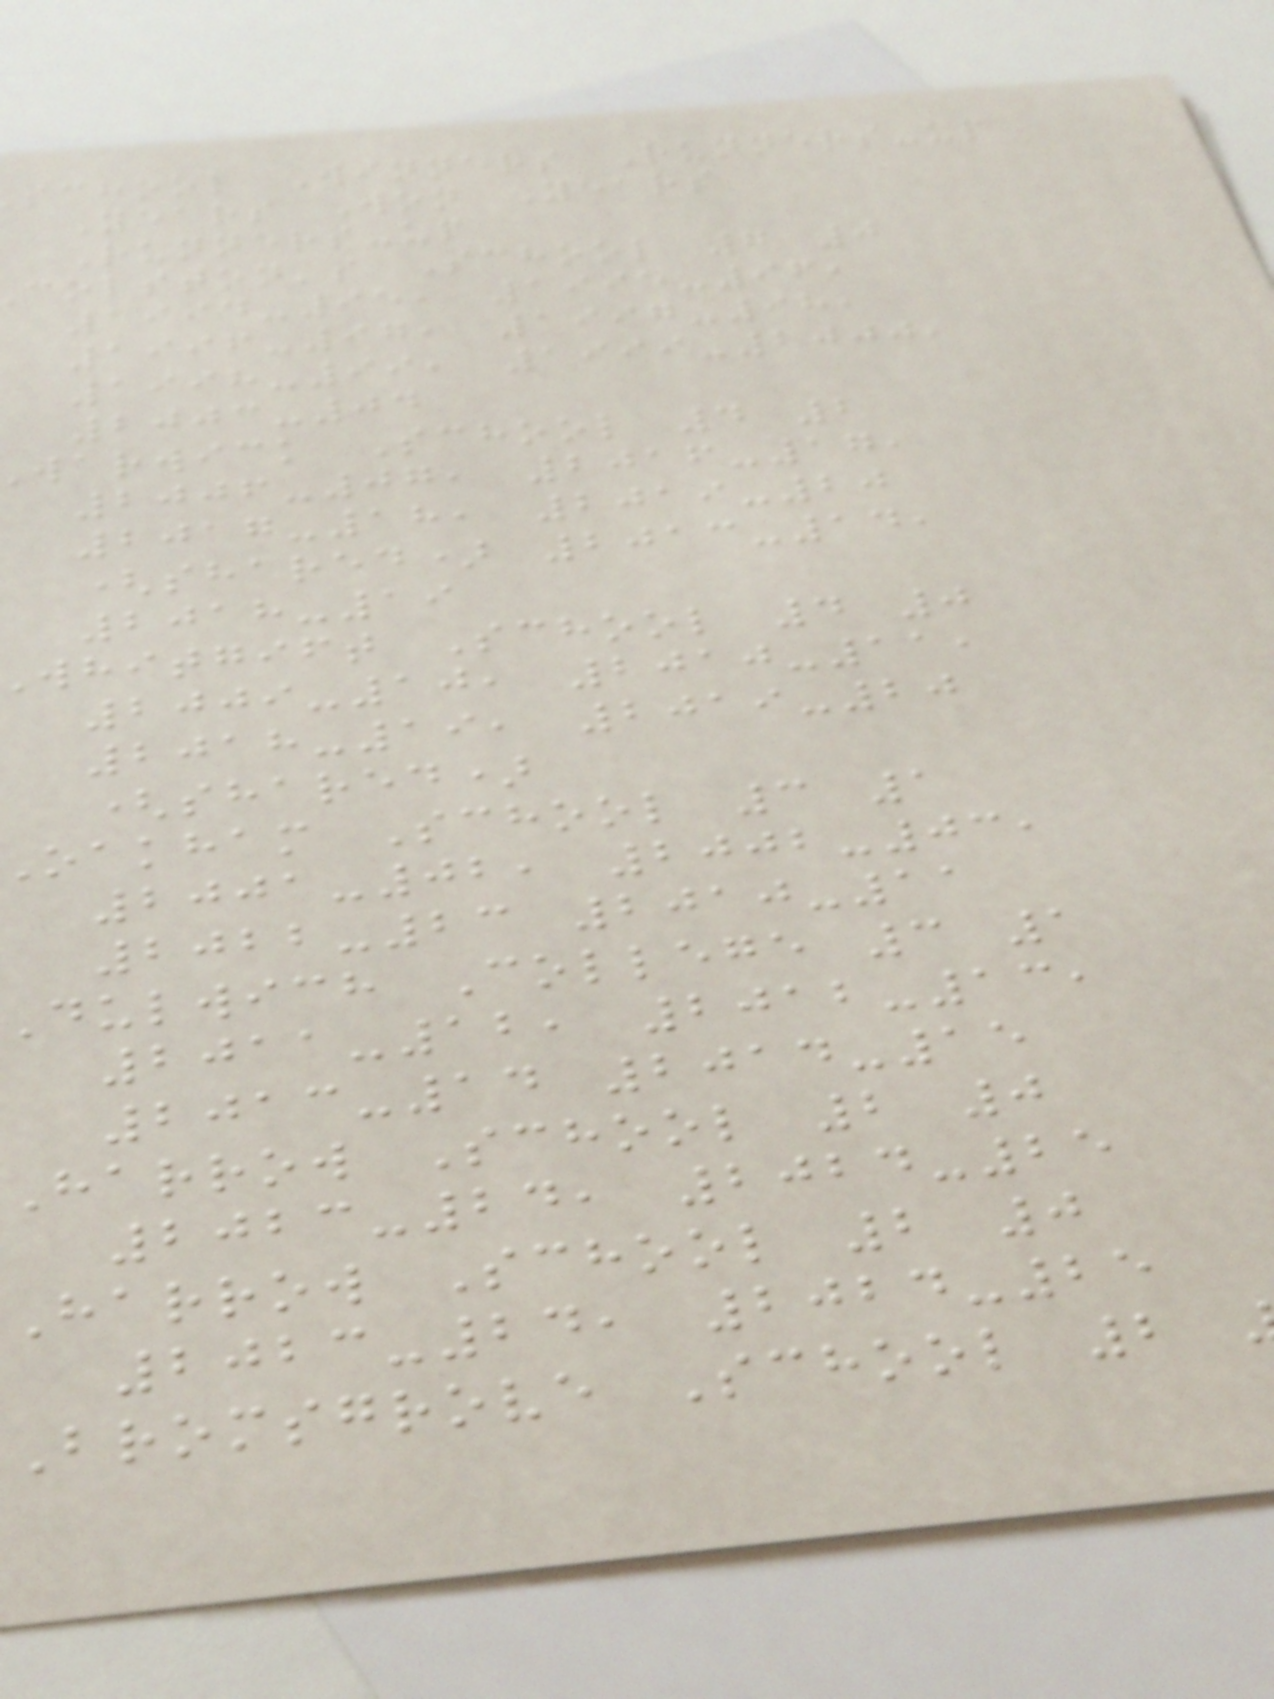school Winners Runners-up
Years Won Years
Runners-up
colston's School 7 0
1994-95, 1995-96,
1996-97, 1997-98,
1998-99, 1999-2000,
2003-04
warwick School 4 2
2006-07, 2016-17,
2017-18, 2019-20
(shared) 2013-14,
2018-19
whitgift School 4 0
2009-10, 2010-11,
2018-19, 2019-20
(shared)
oakham School 3 1
2001-02, 2002-03,
2022-23 2010-11
dulwich College 3 1
2011-12, 2012-13,
2013-14 2014-15
Harrow School 2 0
2023-24, 2024-25
Harrow School 2 0
2023-24, 2024-25
Bromsgrove School 2
